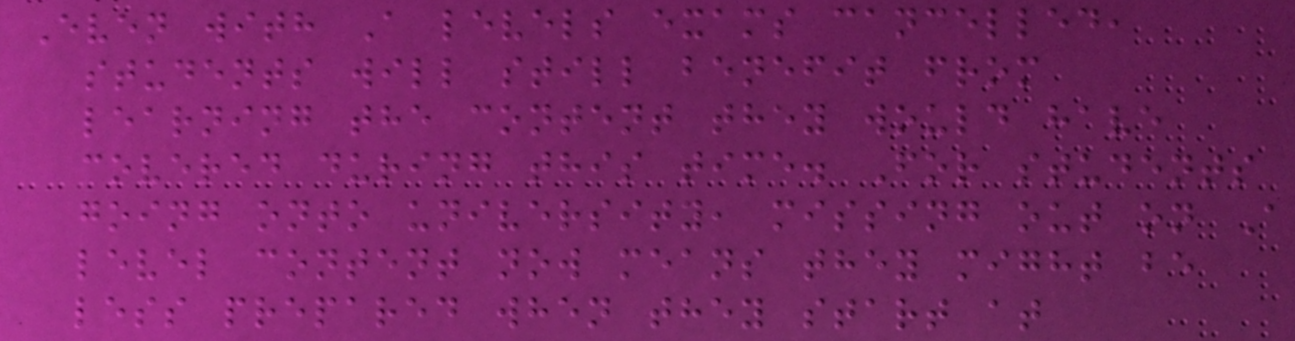Even with A levels exams cancelled,
students will still benefit from
learning the content they would have
covered during this time. For students
going onto university, missing out on A
level content now means they might be
less prepared when they start at
